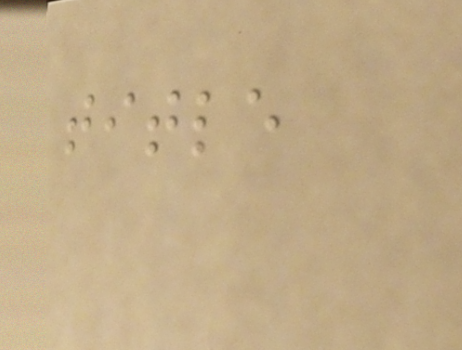title
